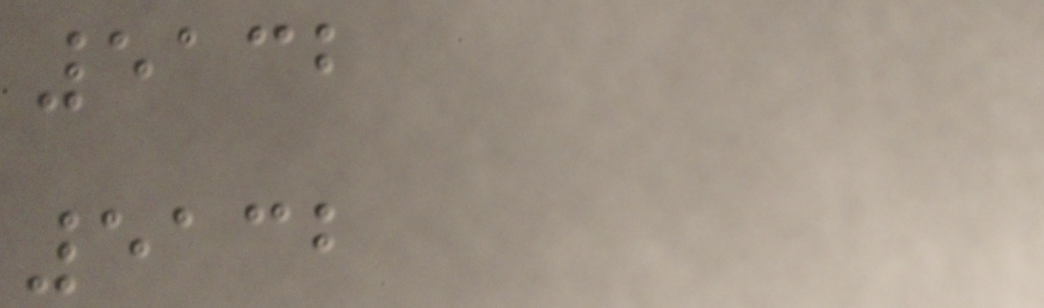5132
5132
